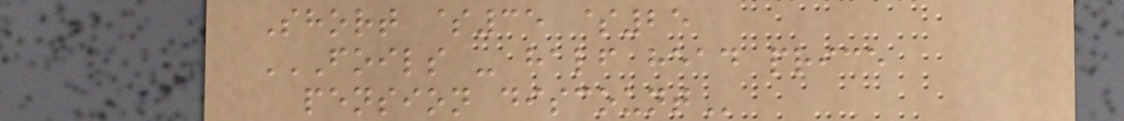Short $35 $25
FOILS - HALF HEAD PRICE
PENSION DISCOUNT
